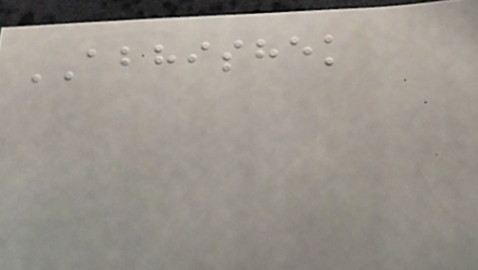ABHISHEK
